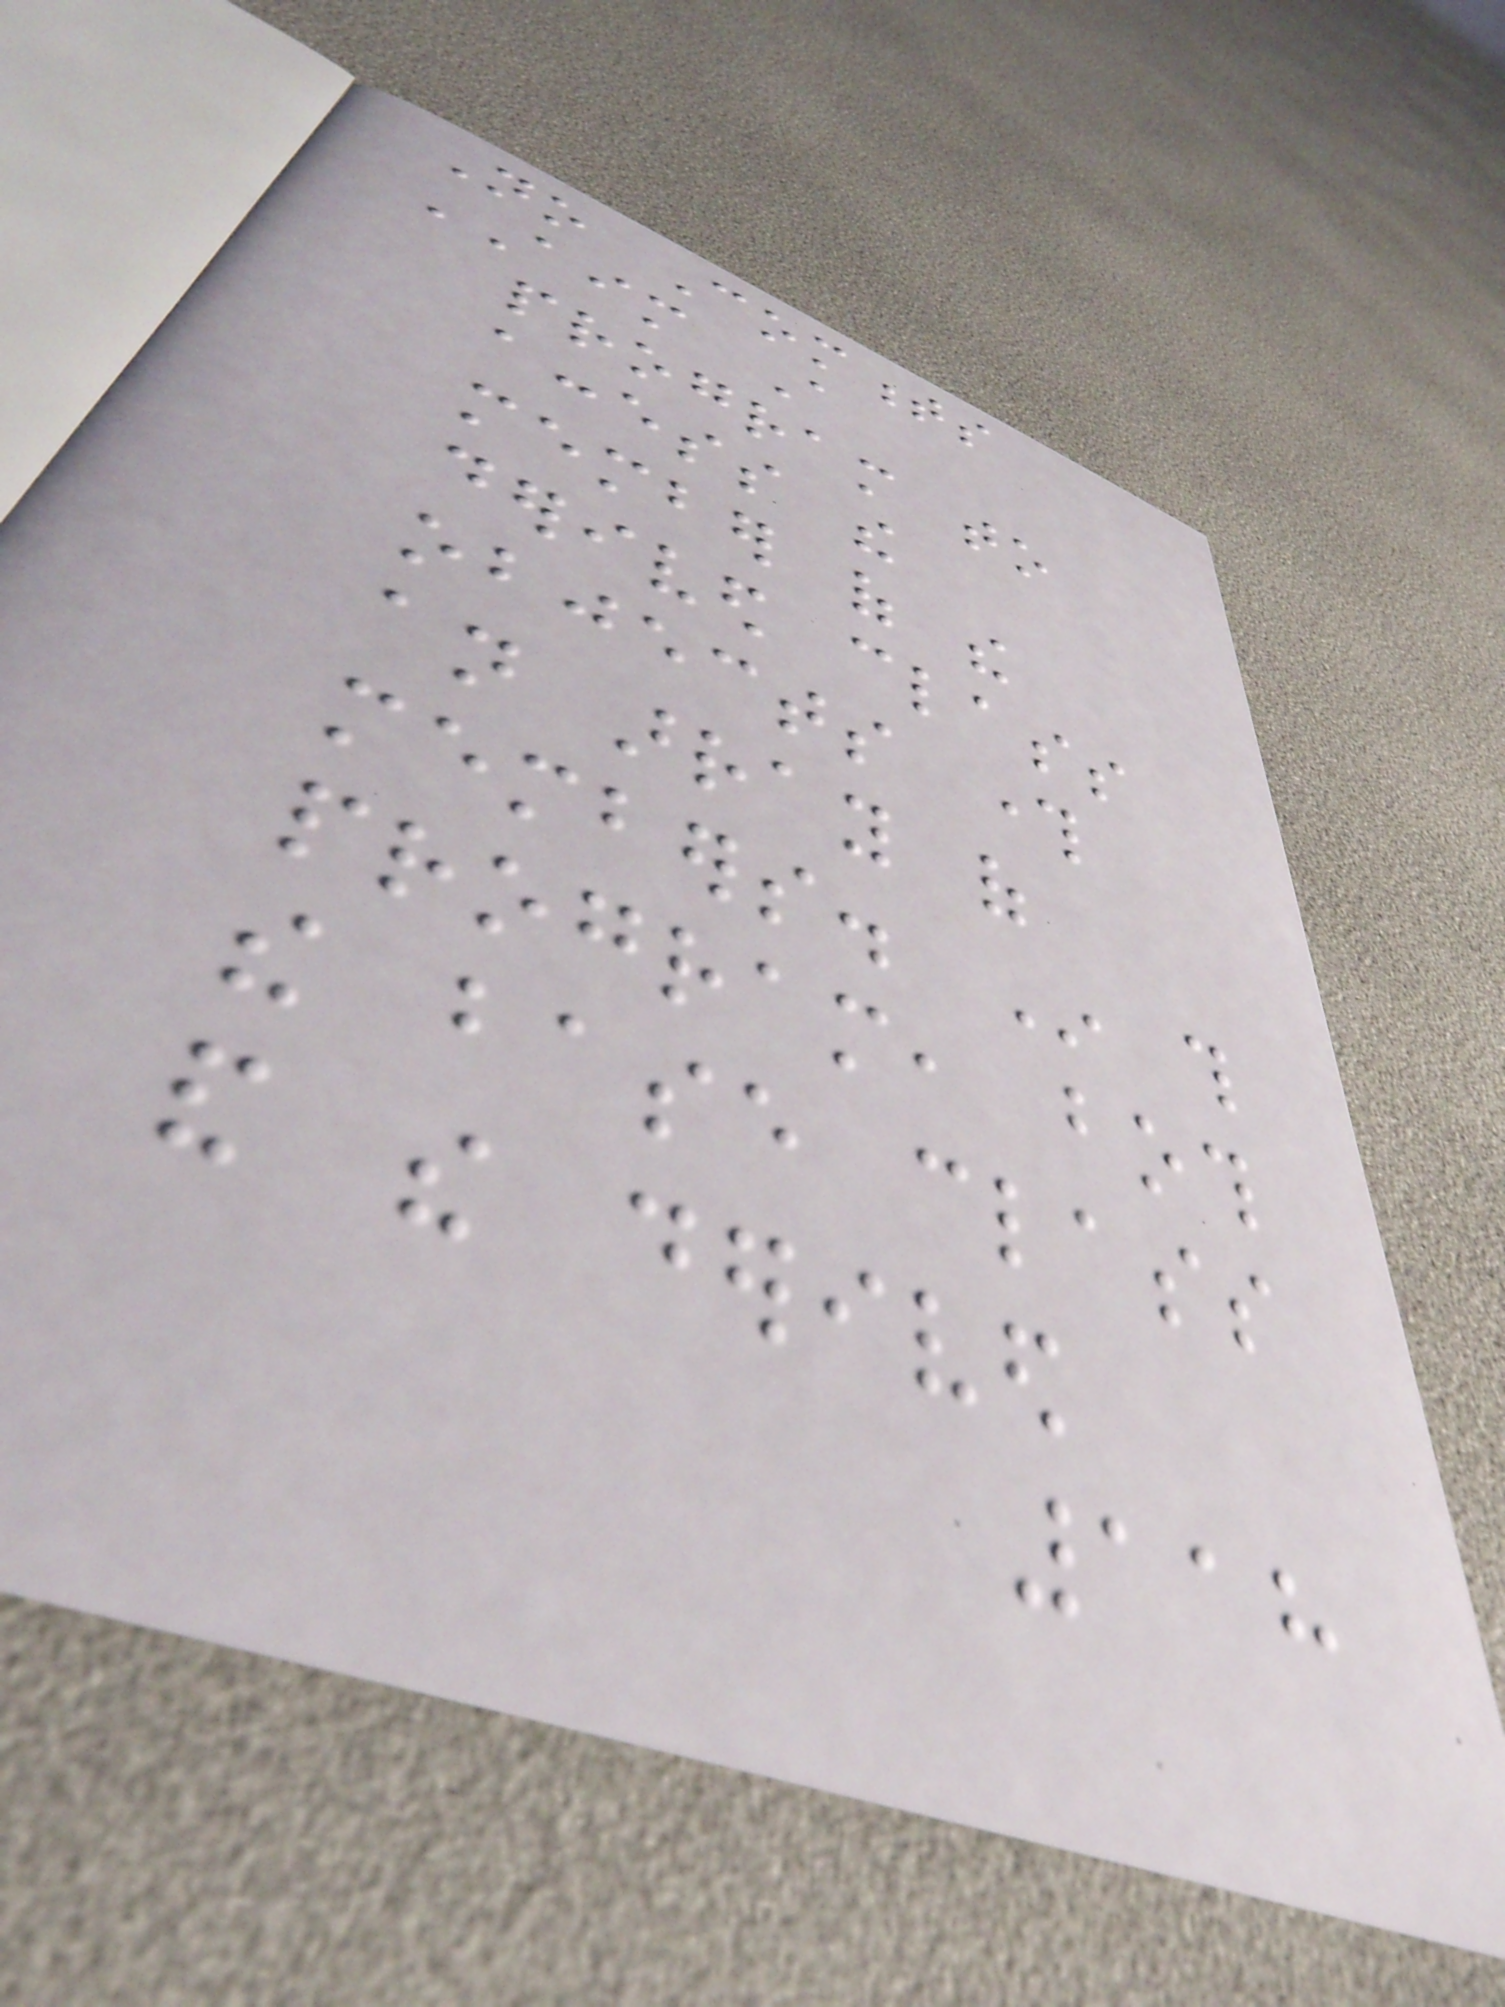No Comments
AIM A
program to
access the
member of the
derived class
objects through
an array of
members. In this
program, both
the base class
and the derived
118
